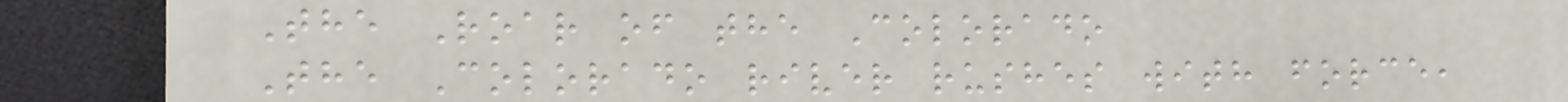The Roar of the Colorado
The Colorado river rushes with force,
